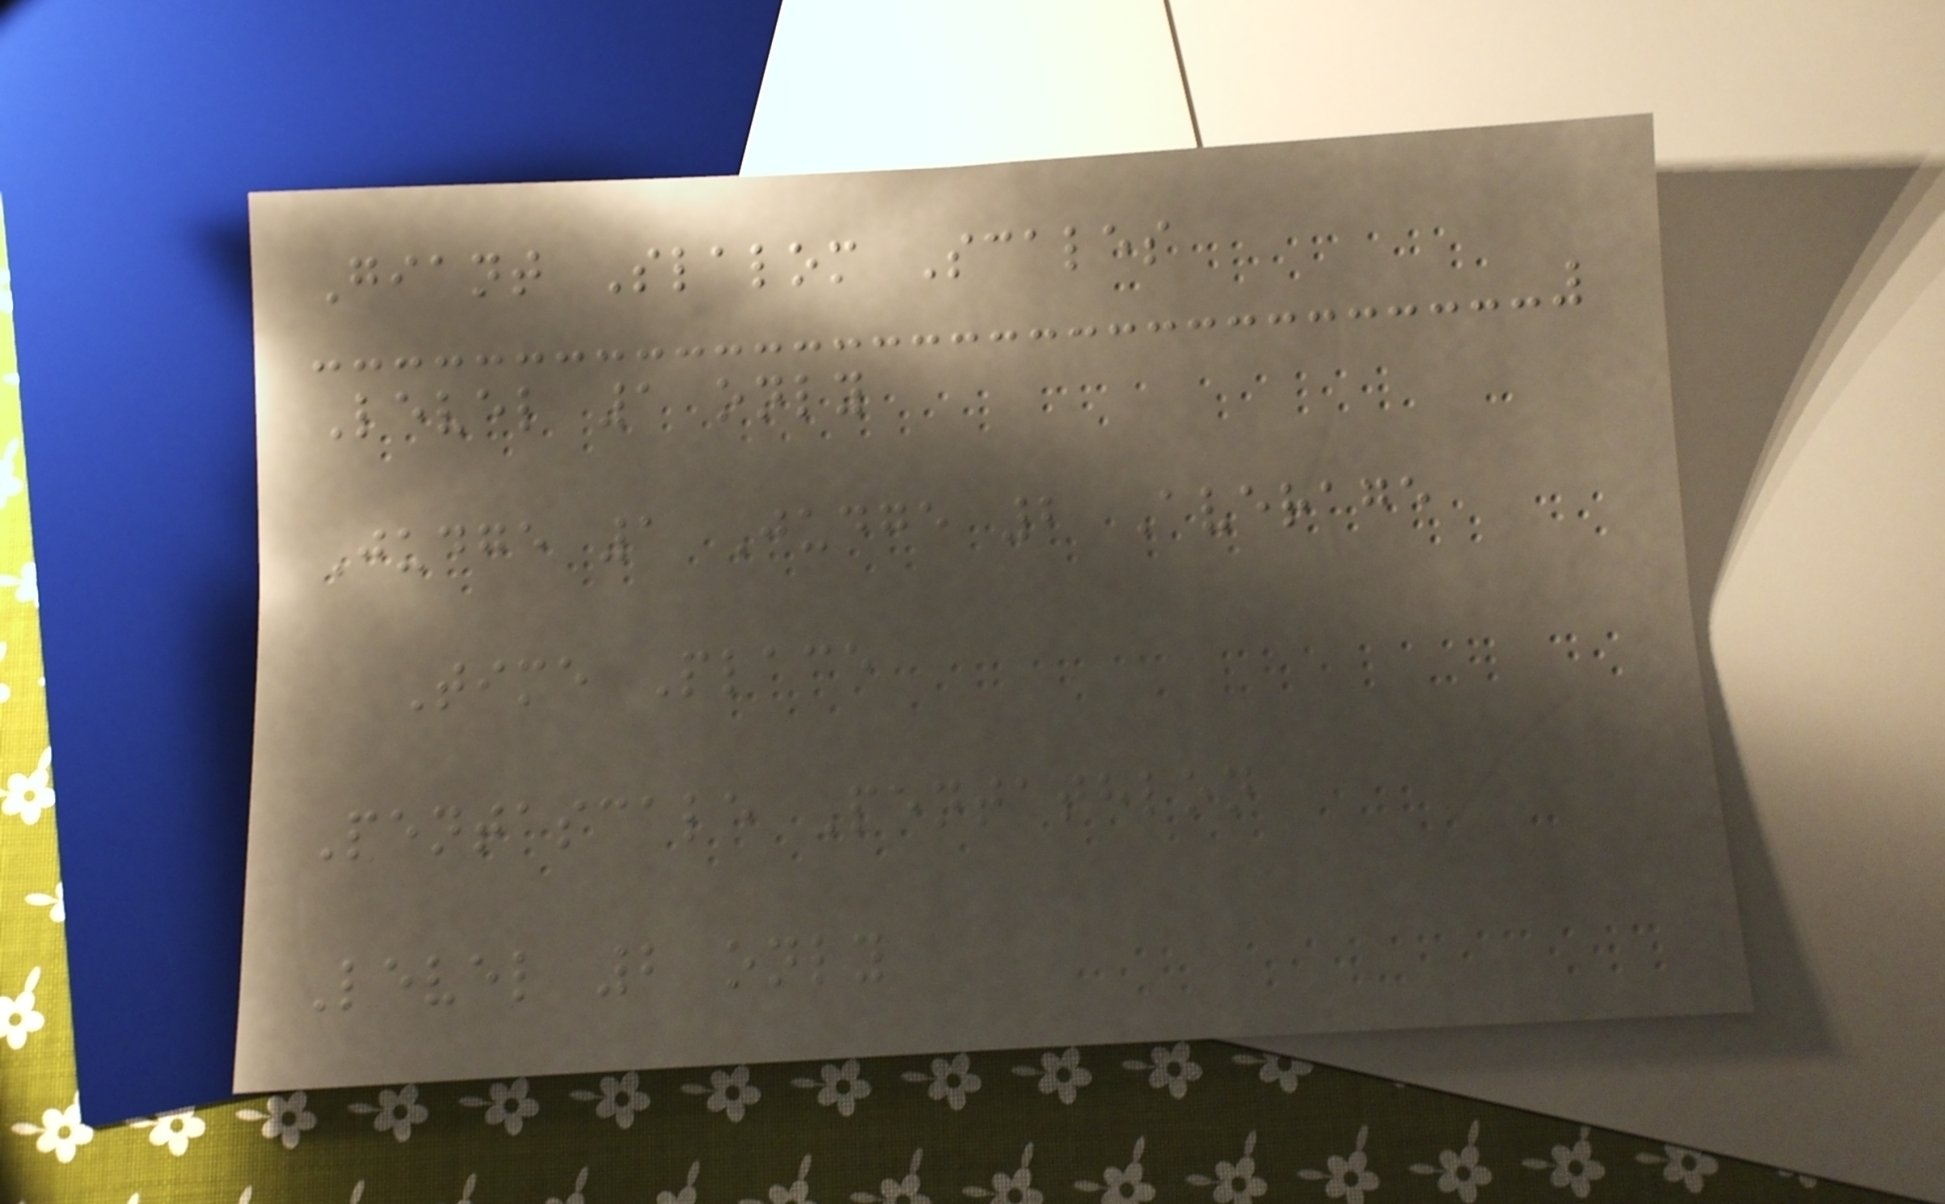Giant Slalom Scales
Level 1 only
Judge 1 Judge 2 Average
Time Place
Pentascale Pentathlon
Level 2 only
